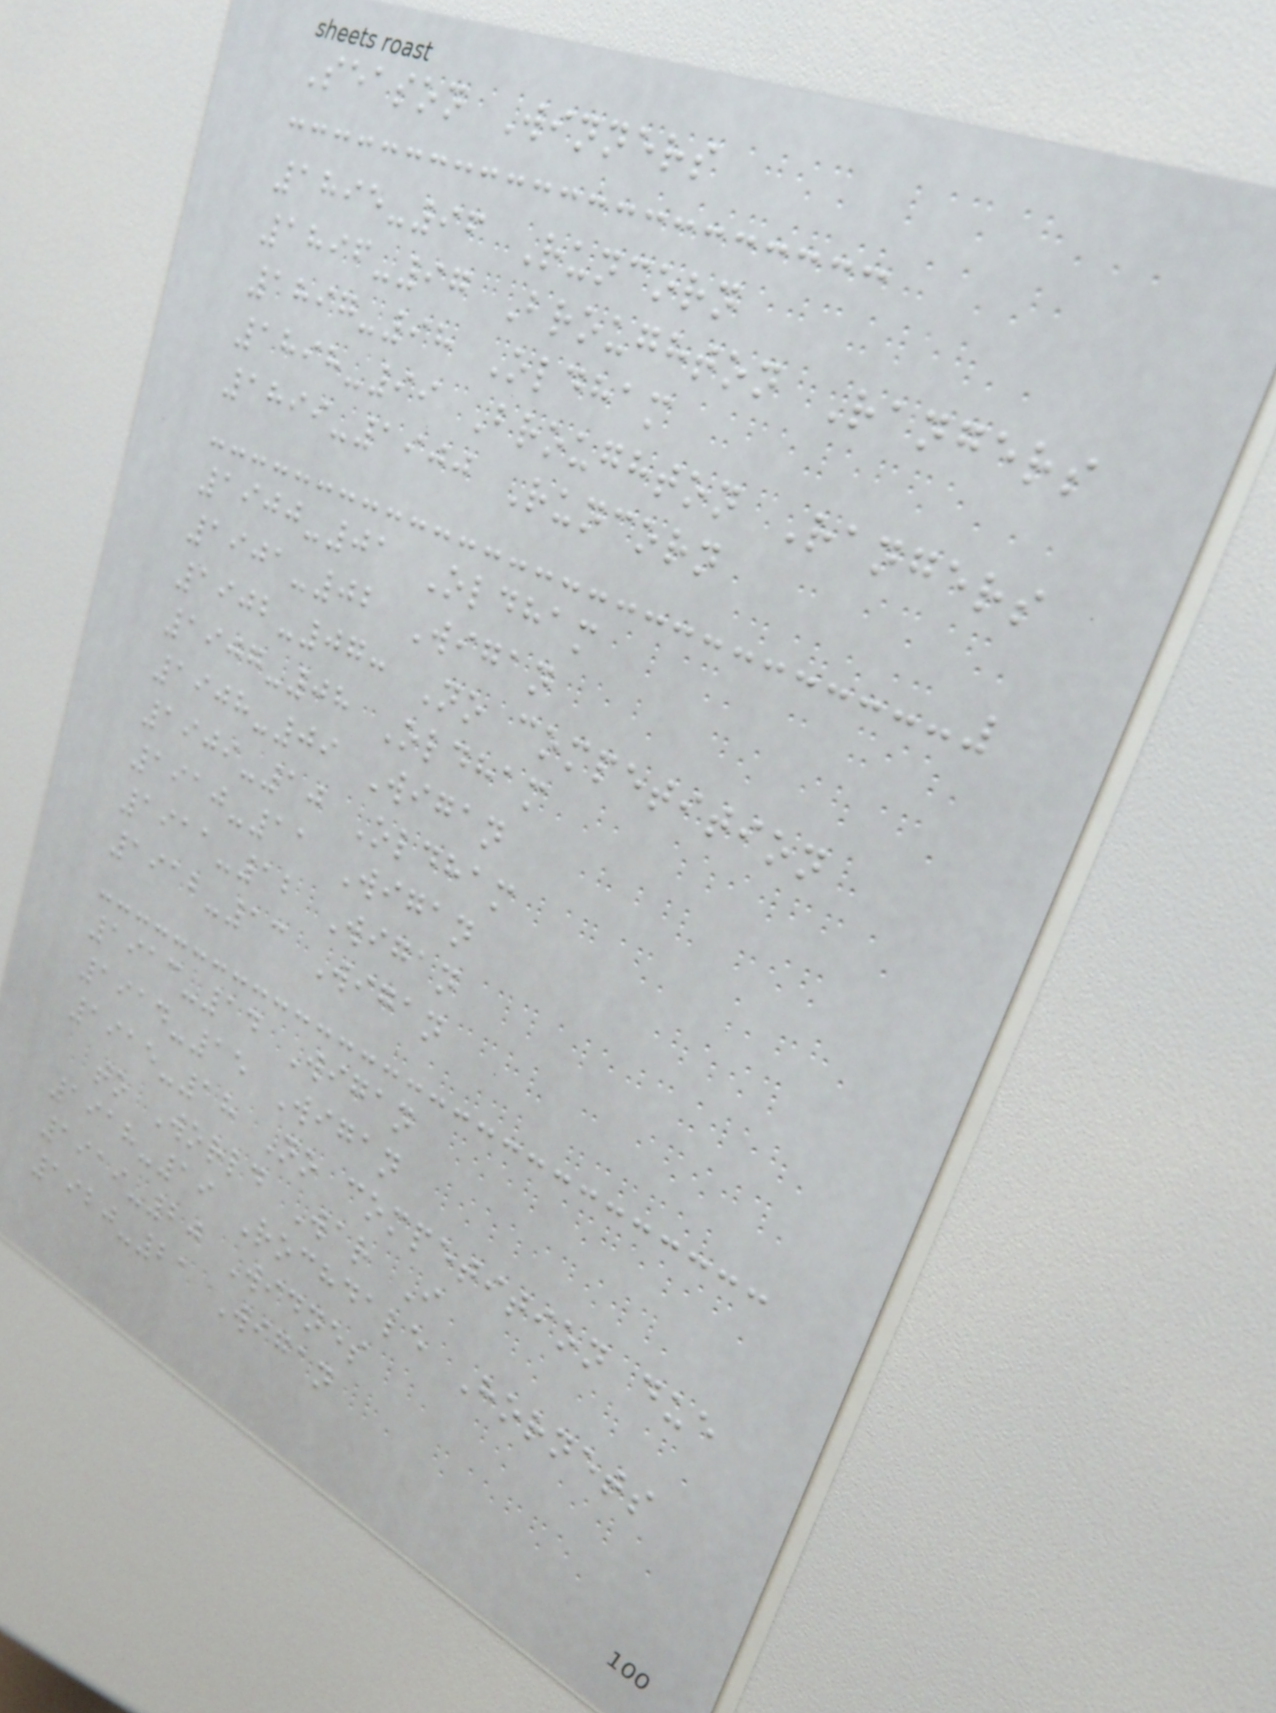Season Winners
1895-96 Runcorn
1896-97 Broughton Rangers
1897-98 Oldham
1898-99 Broughton Rangers
1899-1900 Runcorn
1900-01 Oldham
1901-02 Wigan
1902-07: No competition
1907-08 Oldham
1908-09 Wigan
1909-10 Oldham
1910-11 Wigan
1911-12 Wigan
1912-13 Wigan
1913-14 Wigan
1914-15 Wigan
1915-18 No competition due
to World War I
1918-19 Rochdale Hornets
1919-20 Widnes
1920-21 Wigan
